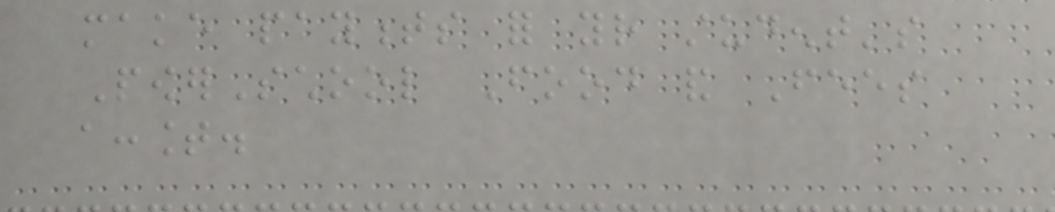make payments for your student's
PowerSchool Food and Fees
account.
